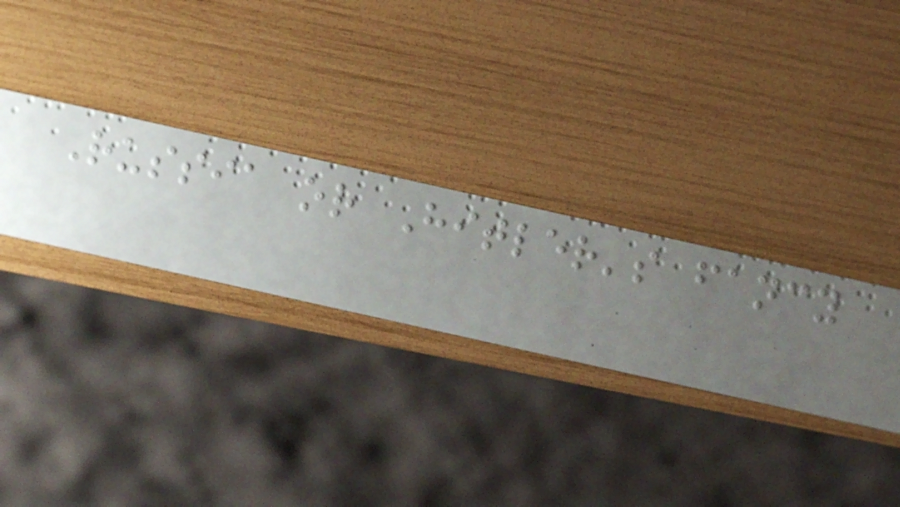Russia or Hitler's fancy
